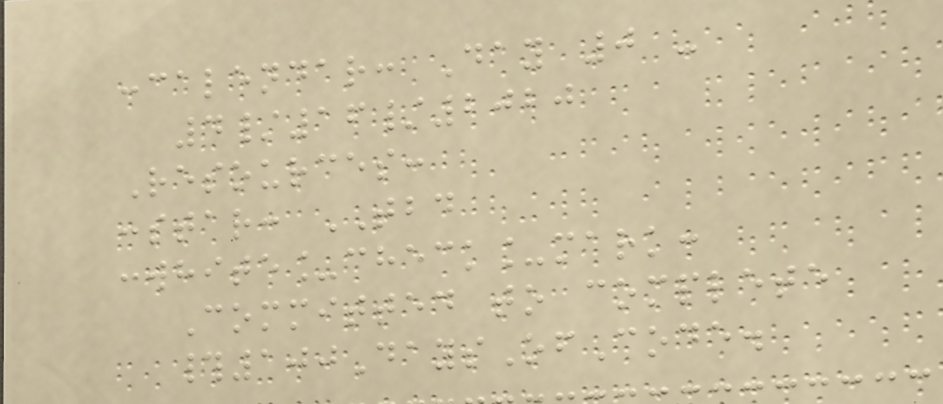:calendar: Day 0 -
4/16/2020
Resources:
:star: TBD
:white_check_mark:
Committed to complete
#100DaysOfCode.
